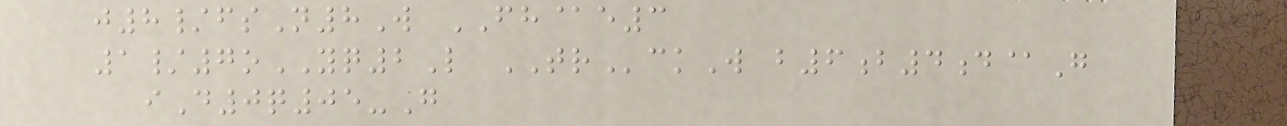j8/fsN8W FH@e3
1/7oYQ2L TRckW b6b4d@G
iD0q05-G
